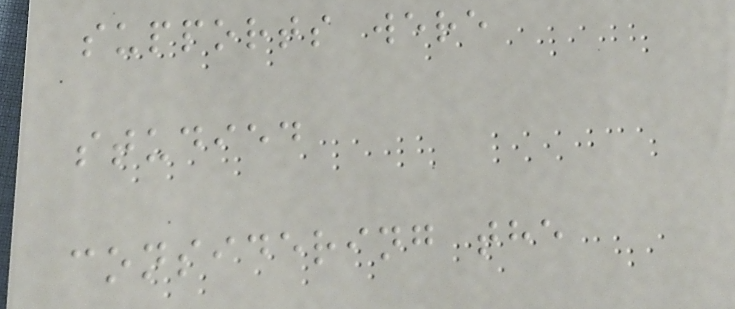supports were
studied
considering the
